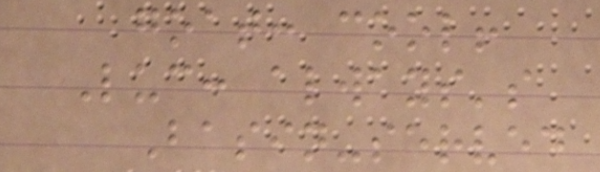goat: cool!
Luc: always's
Basin-served
